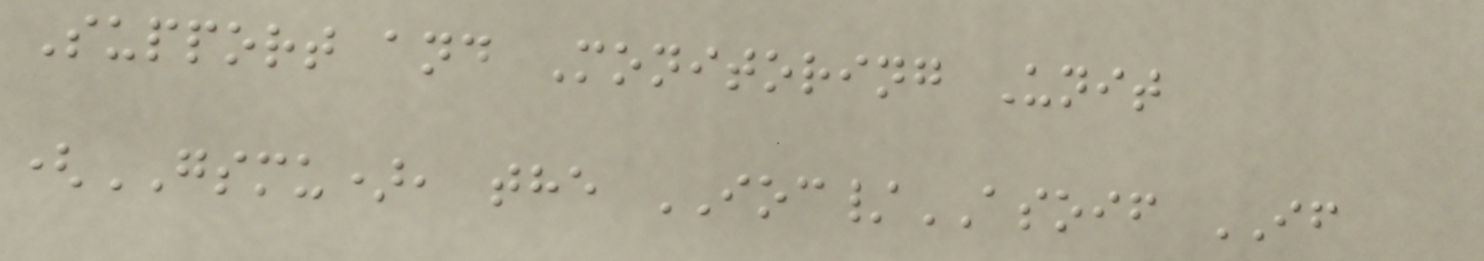Support and Monitoring Unit
(GSMU), the IOC/ASOIF IF
